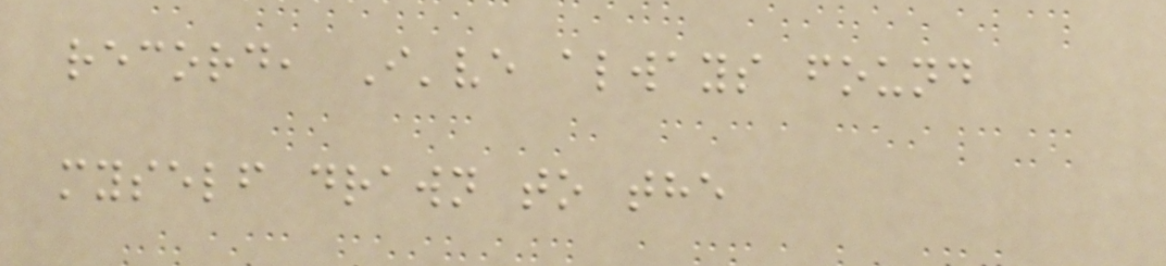record, I've always found
myself drawn to the
